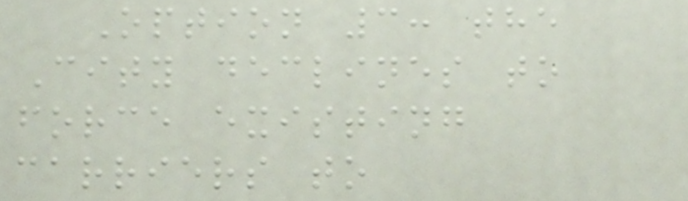Option 3: the
City declines to
force existing
carriers to
